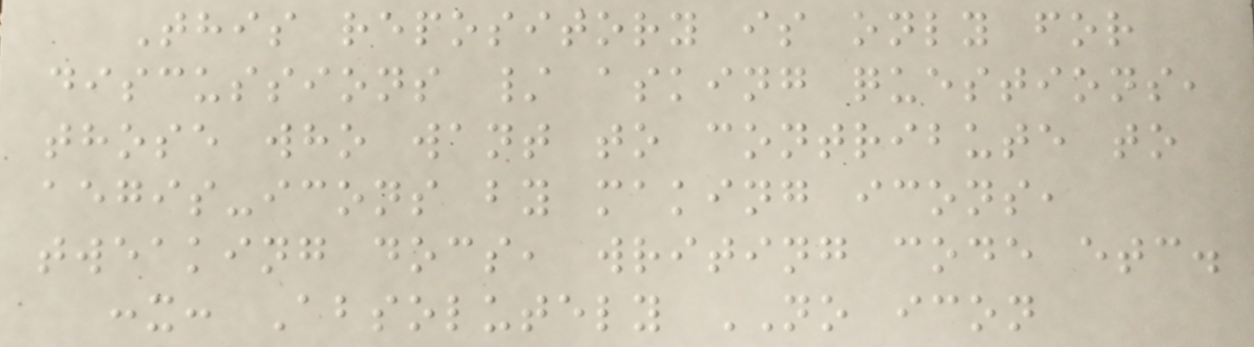This repository is only for
discussions / asking questions,
those who want to contribute to
aegis-icons by making icons,
tweaking docs, writing code etc.
:x: Absolutely NO icon
